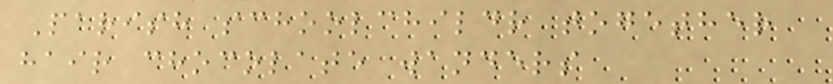Parish schoolchildr together
hair chocolate wanders
